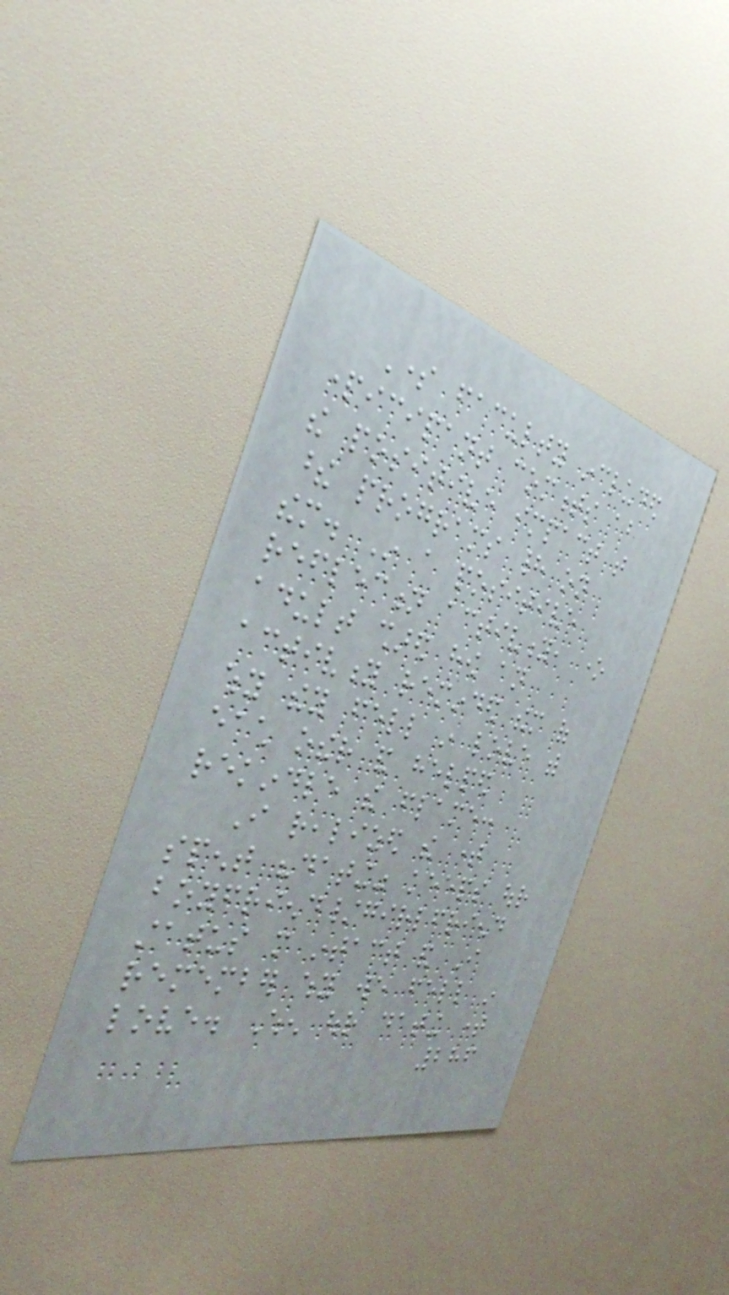Some faculty included
participant comments about
the positive impact that
these programs had on
them. In a positive
reflection activity, one
adult shared how an
activity reminded them of
why they fell in love with
each other and helped
rekindle the flame:
I realized the time
spent "dating" keeps our
boyfriend/girlfriend
status more intact and I
remember why we fell in
love. When our dating time
286
